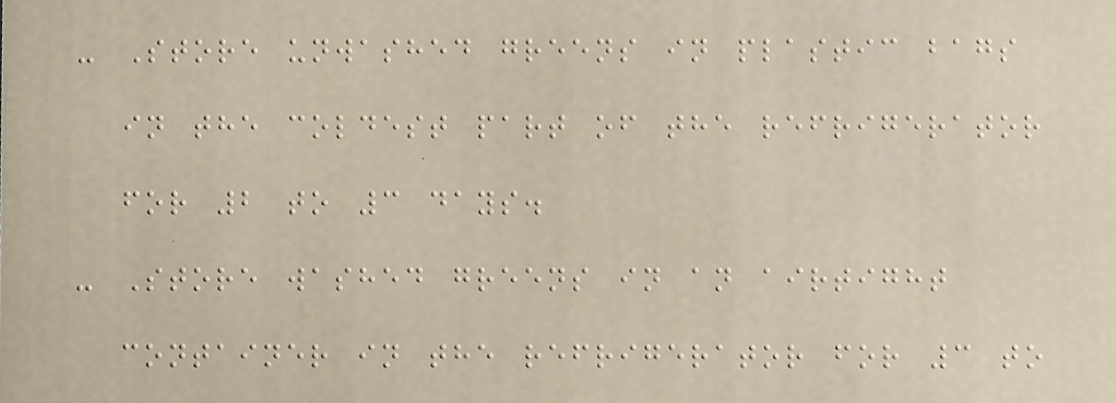- Store unwashed greens in plastic bags
in the coldest part of the refrigerator
for 2 to 3 days.
- Store washed greens in an airtight
container in the refrigerator for 3 to
